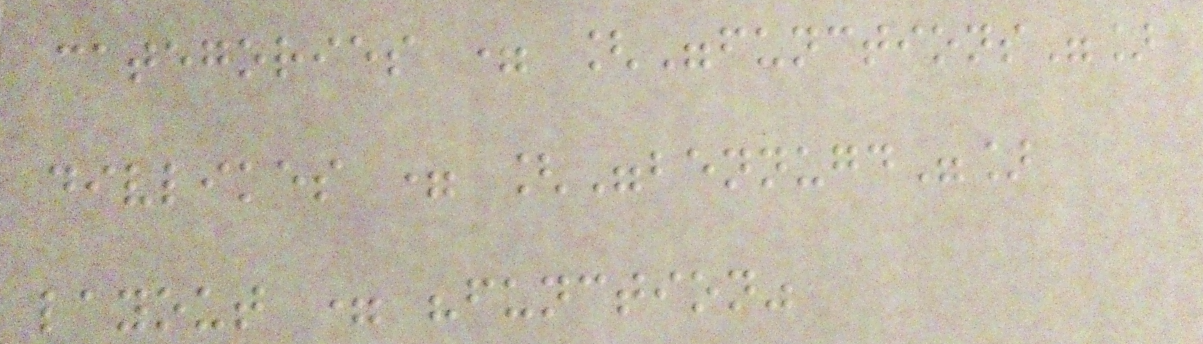categories = ["functions"]
divlikes = ["bennugd"]
layout = "function"
